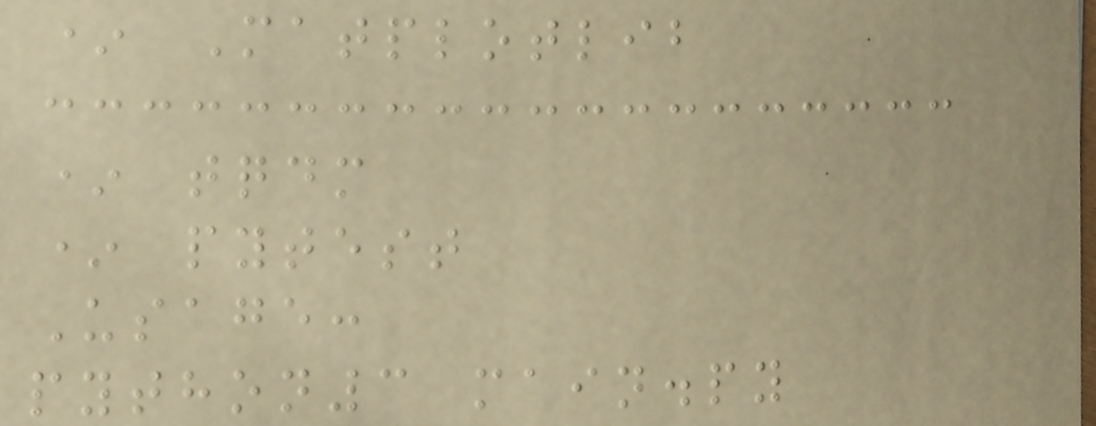* Matplotlib
* tqdm
* pytest
Usage:
python3 main.py
